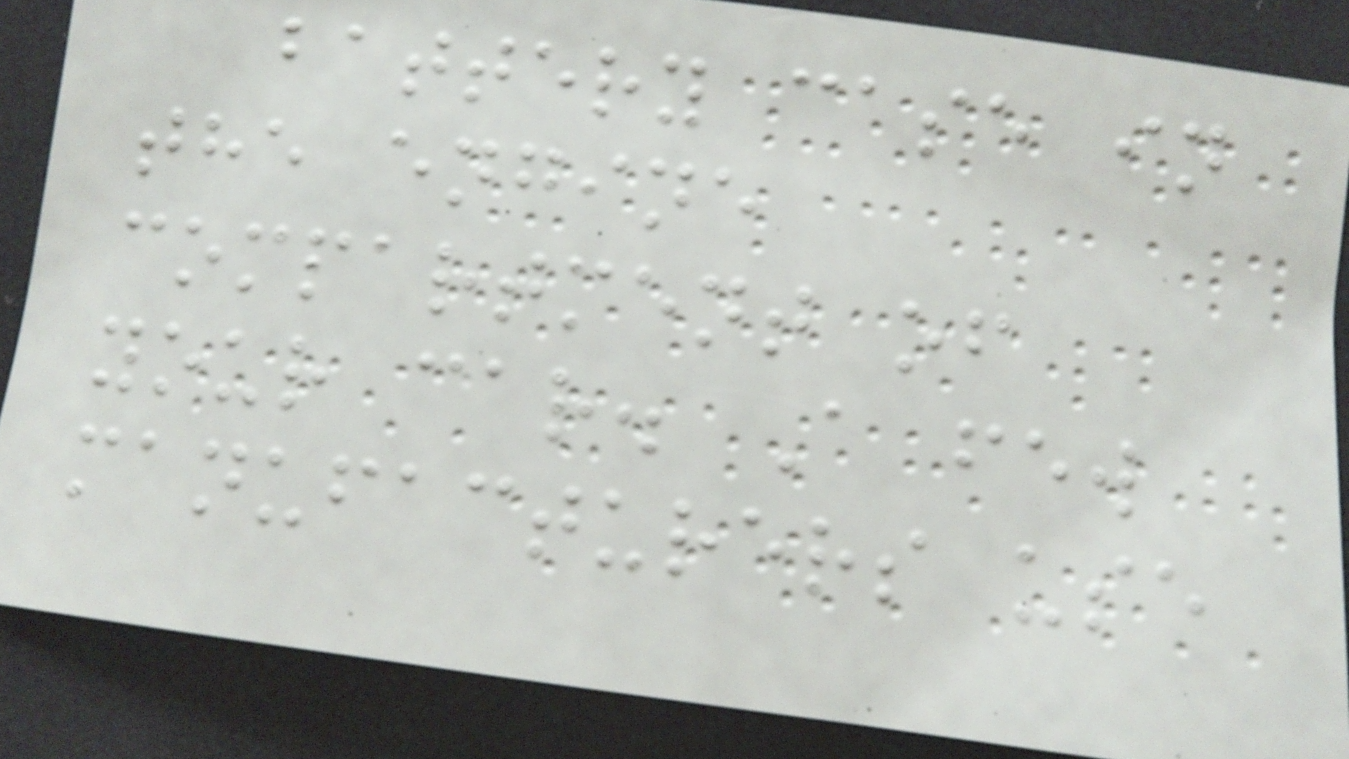battery case in
the engine
compartment of
your car. A few
manufacturers use
